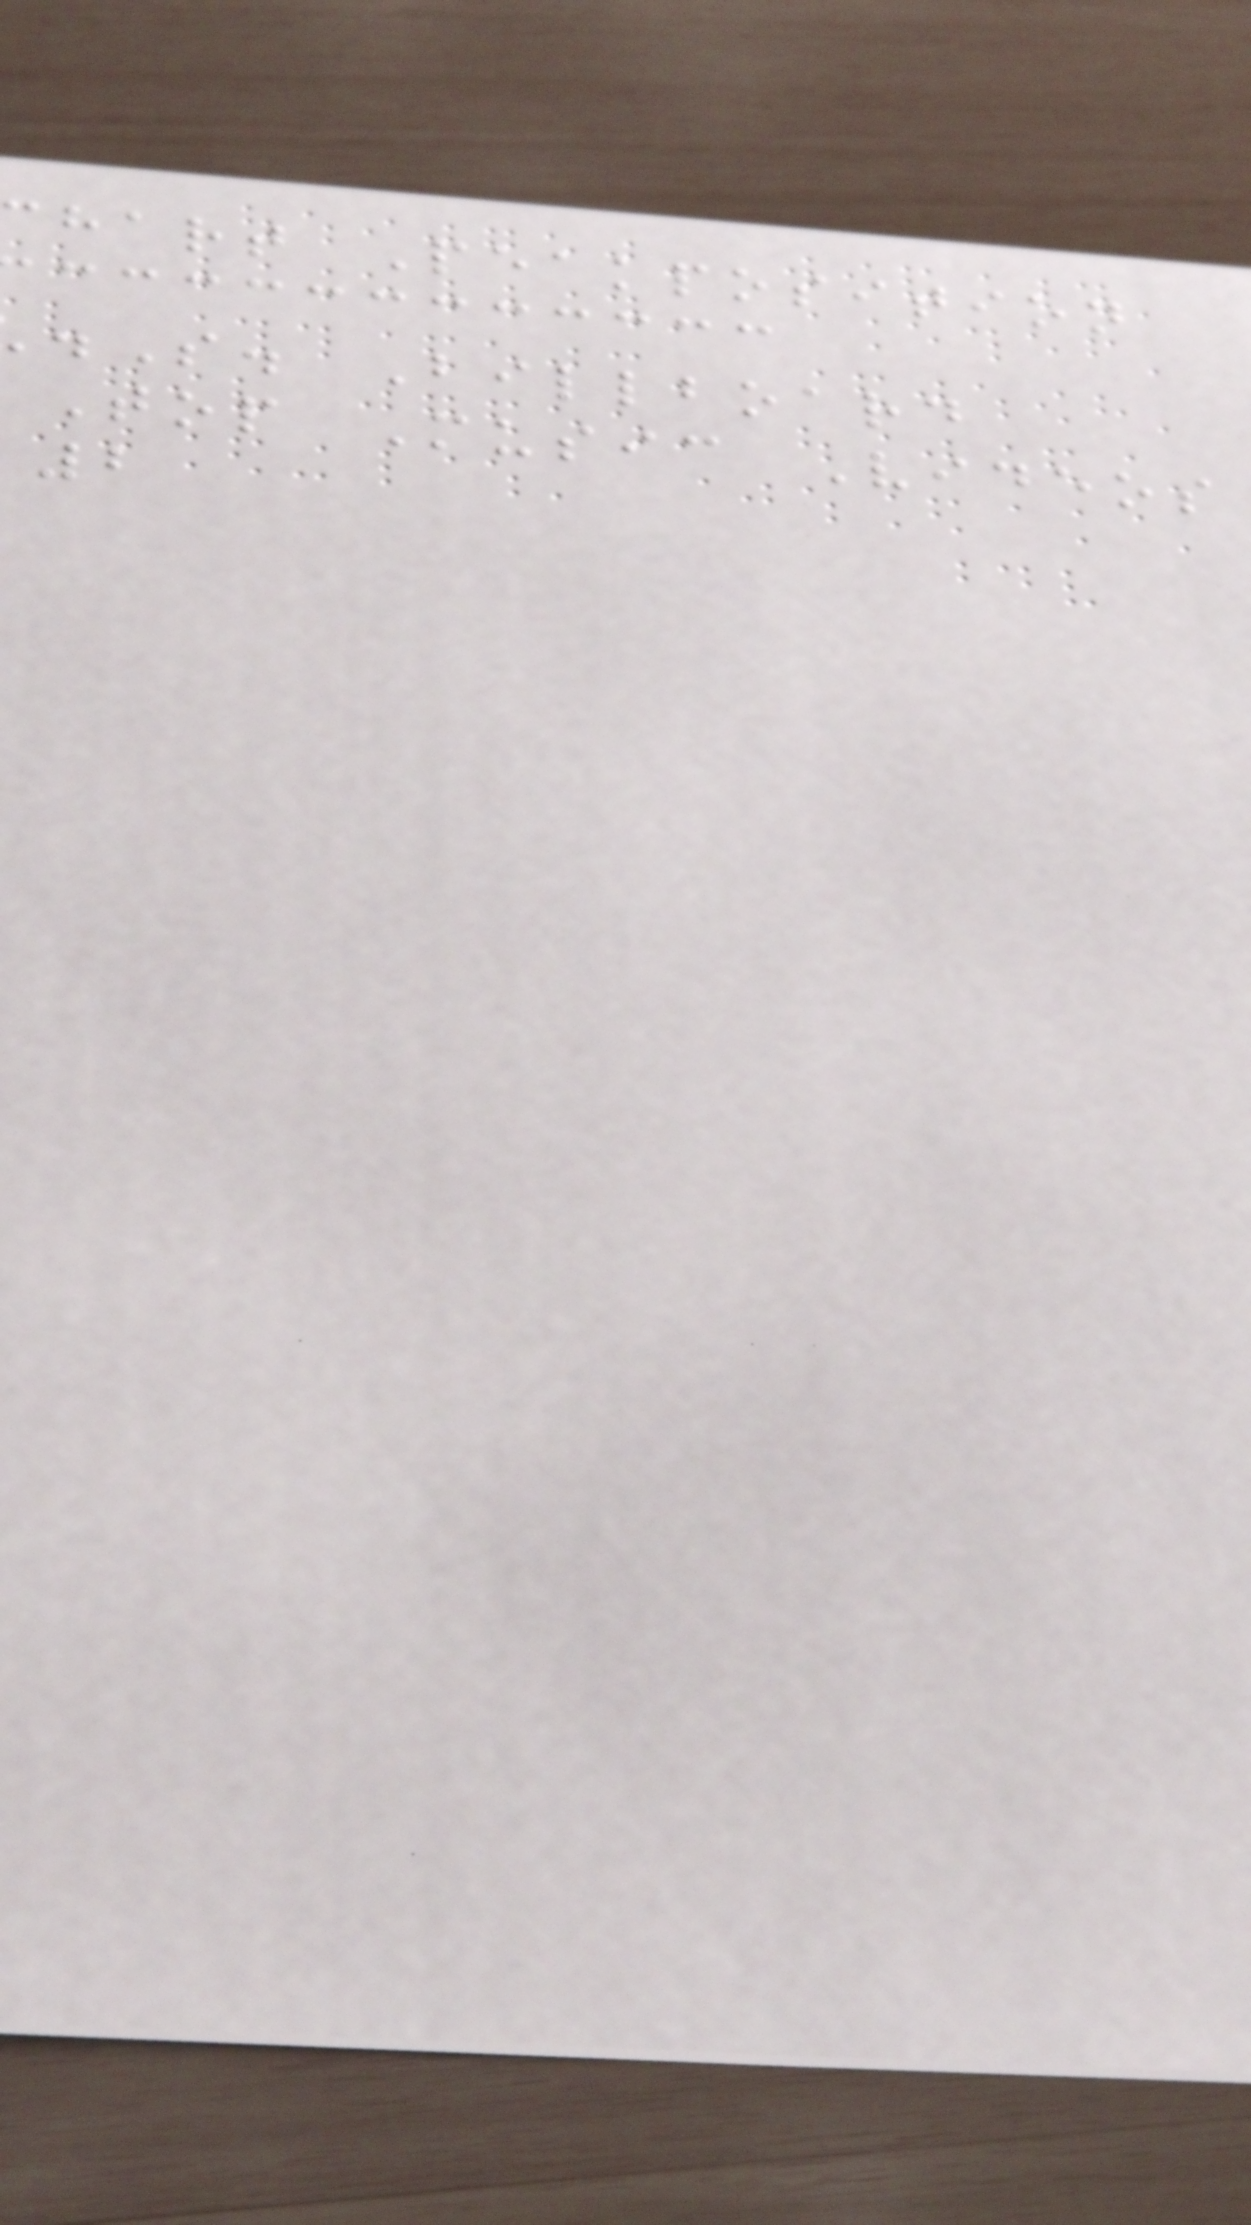hart Peakposition
.S. Billboard
Top Music Videos
2
